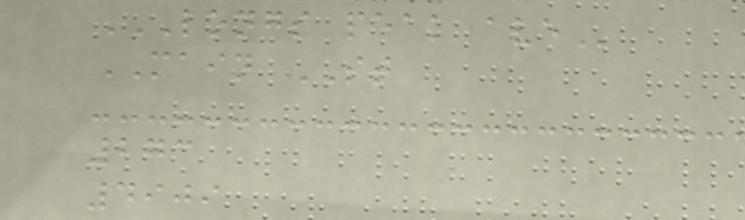LONGS PEAK AVE
MAIN ST
273
4909
